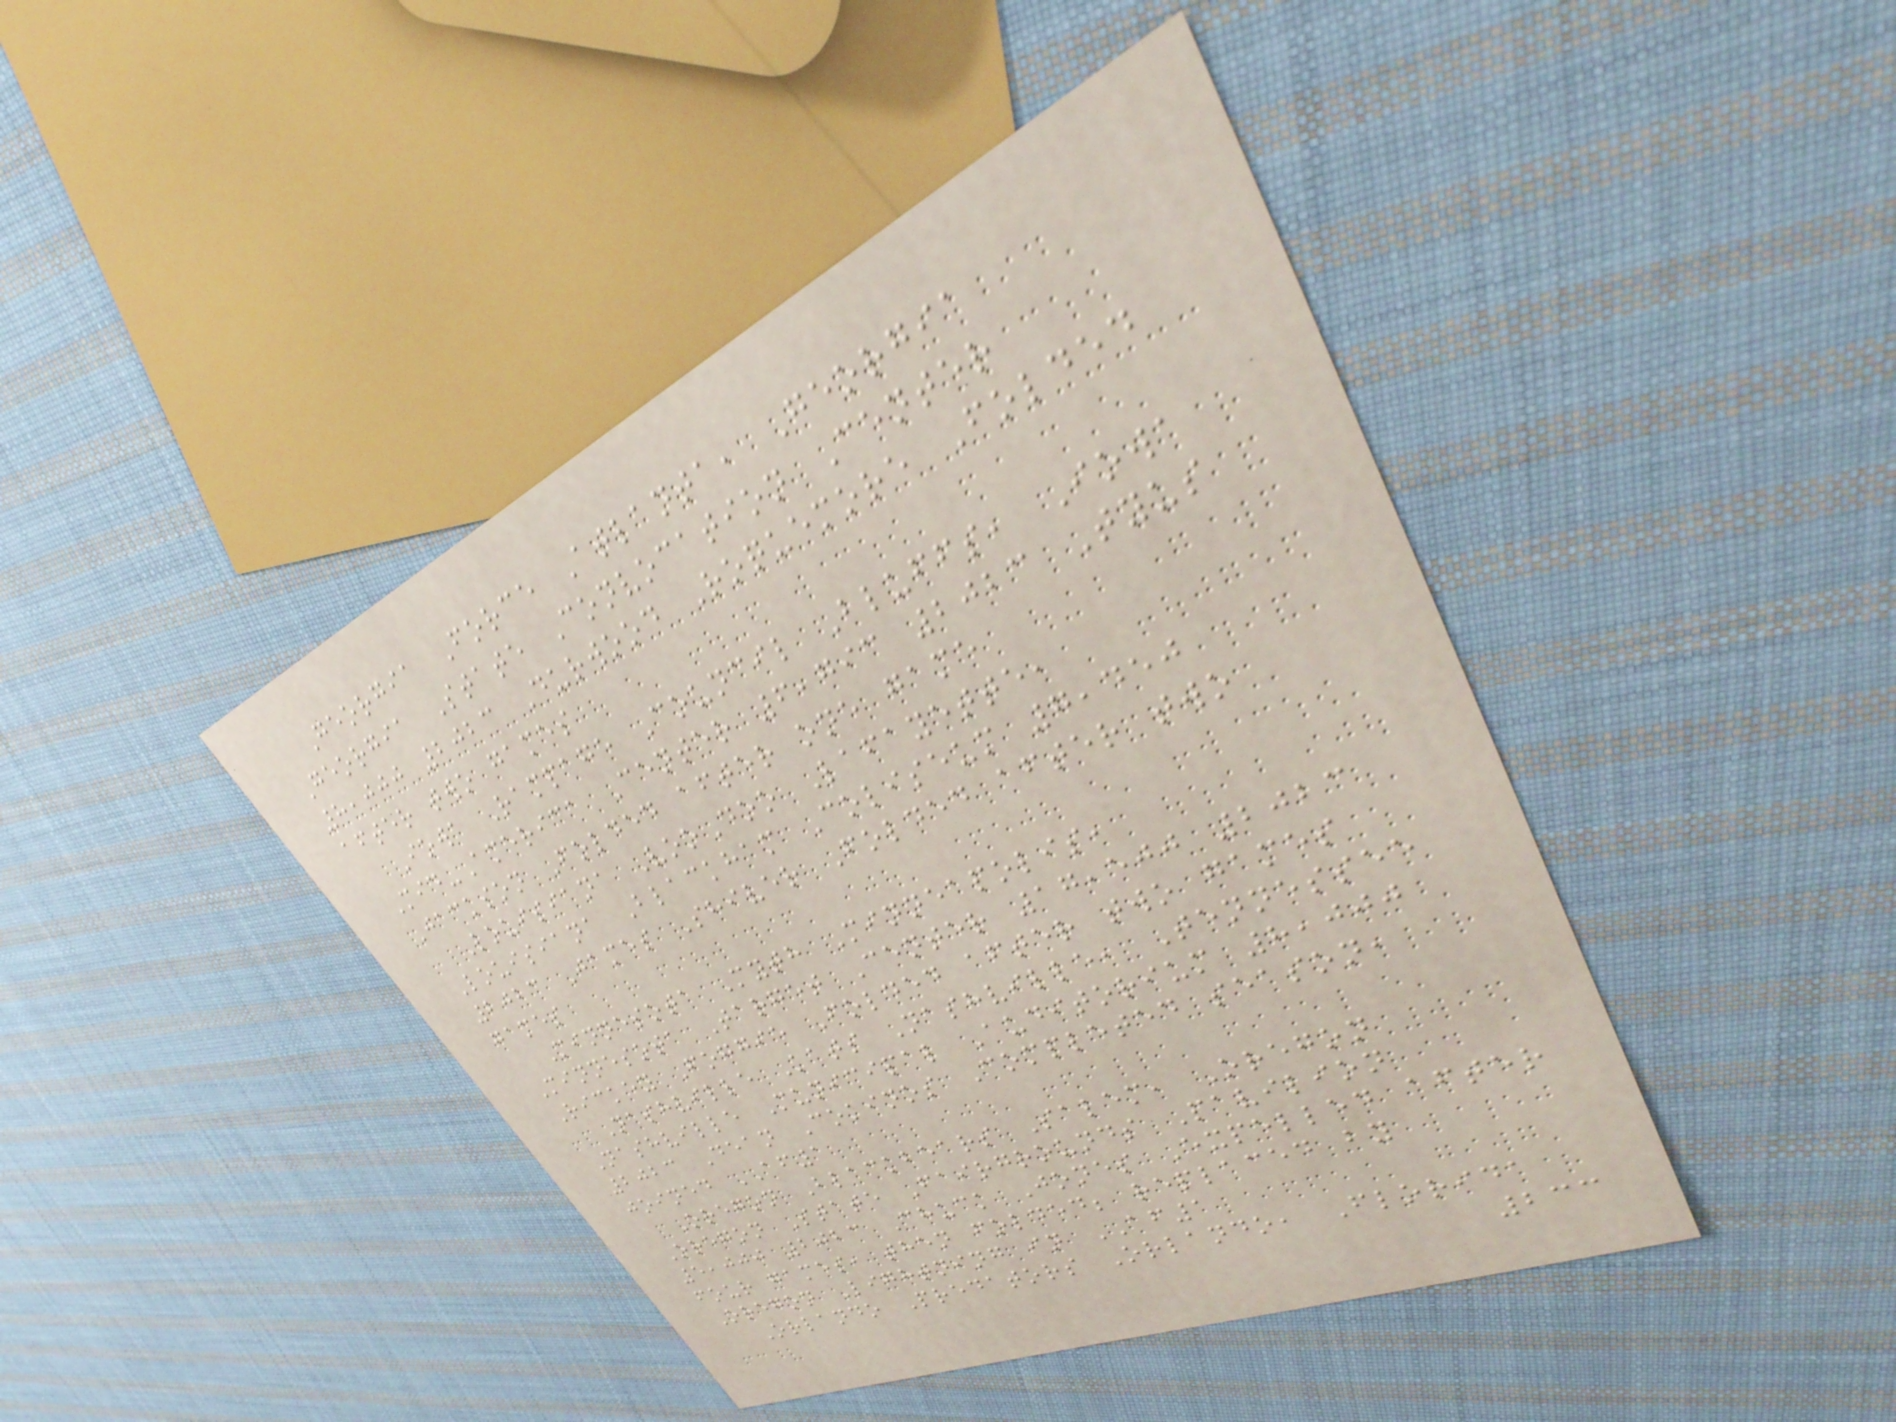Georgia Force Atlanta, Georgia
Georgia State Convocation Center
8,000 2023 Durwood Roquemore Folded
after two games
Iowa Rampage Council Bluffs, Iowa
Mid-America Center 6,793 2023 Tyus
Jackson Folded after one game
Louisiana VooDoo Lafayette,
Louisiana Blackham Coliseum 7,450
2023 James Shiver Folded after two
games
Minnesota Myth Minneapolis,
Minnesota Target Center 17,500 2023
Rickey Foggie Folded after two games
Nashville Kats Nashville, Tennessee
Nashville Municipal Auditorium 8,000
2023 Dean Cokinos Completed season,
joined AF1
Oregon Blackbears Salem, Oregon
Oregon State Fairgrounds Pavilion
5,000 2023 Chuck Jones Expelled after
four games, then folded; replaced by
Oregon Lightning in AF1
Orlando Predators Orlando, Florida
233
